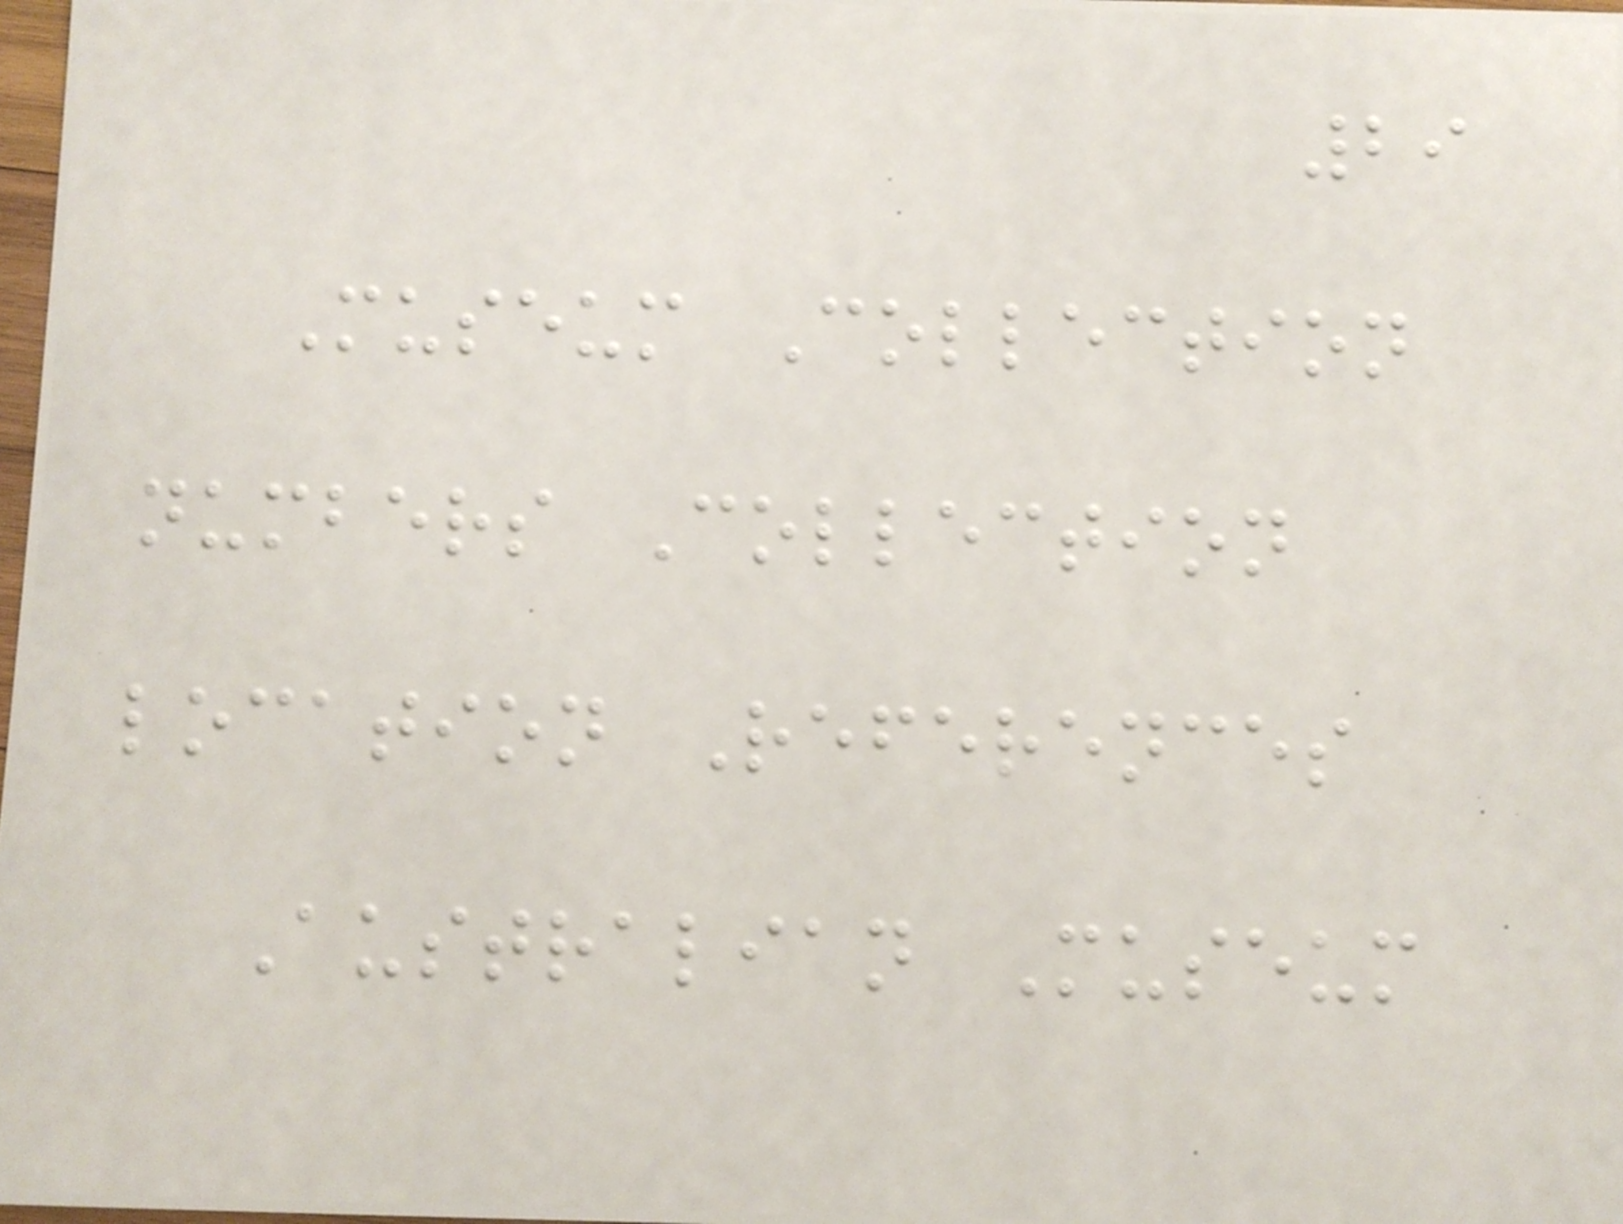29
Museum Collection
numbers Collection
location References
Australian Museum
